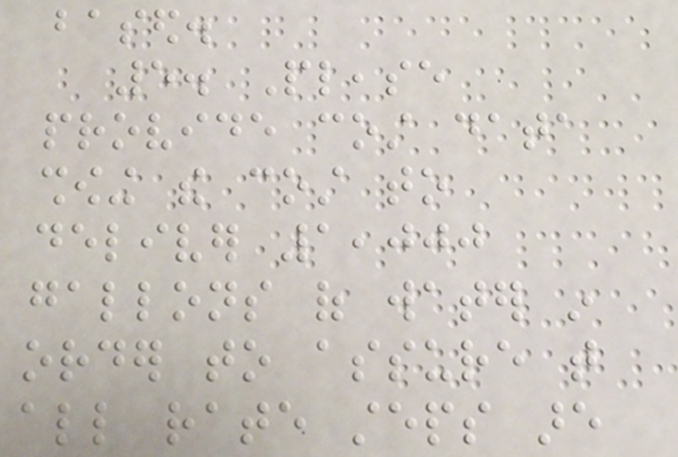based.
5. Please
provide cost data
showing the cost to
deliver 1,000
gallons of water in
order to assure that
all rate steps are
